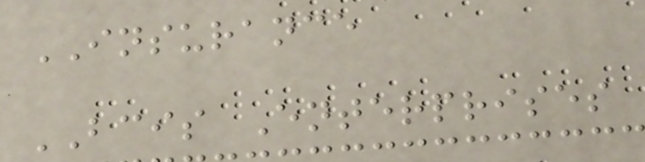INSURANCE
BCIS Enterprises
